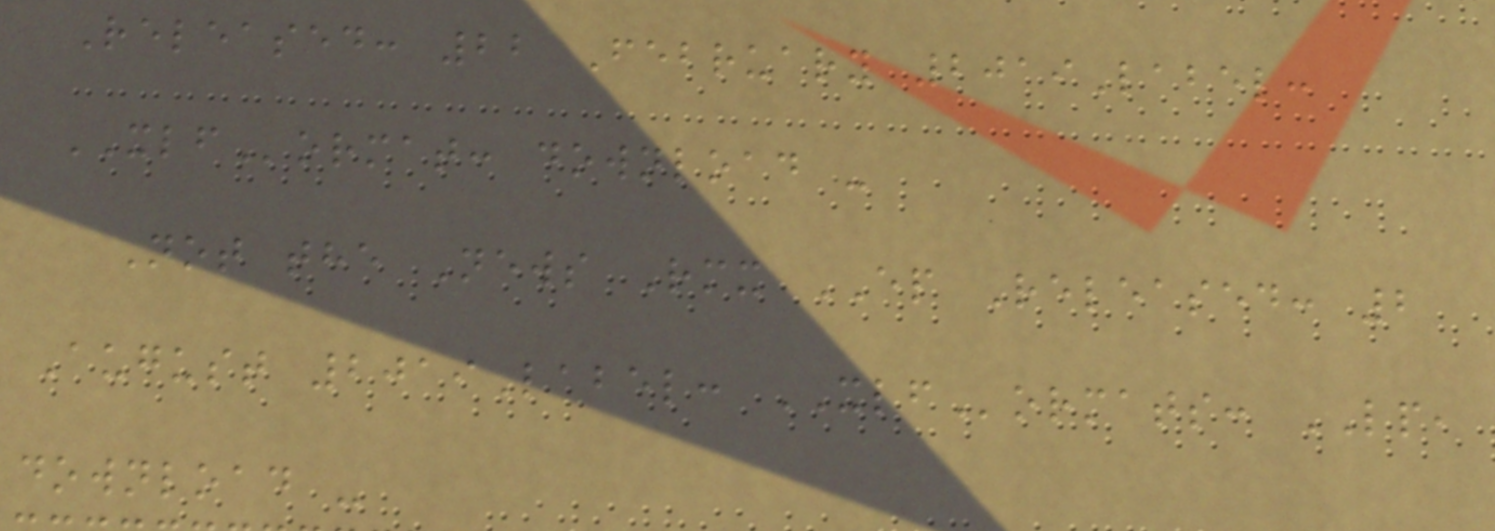Released: 22 February 2019Label:
XLFormat: download -
Not the News Rmx EP Released: 2
August 2019Label: XLFormats: LP,
download -
